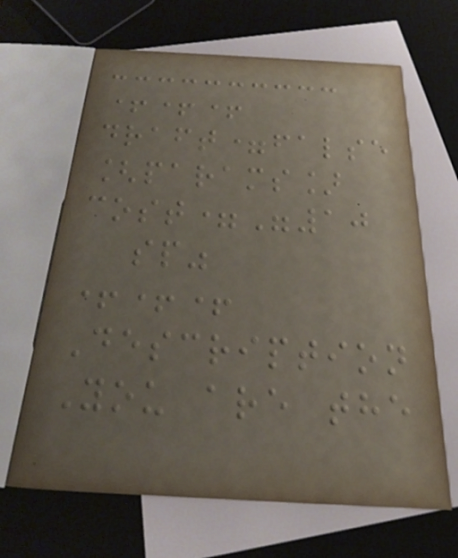+++
draft=false
[params]
cost="10
sp"
+++
Description
You are the
